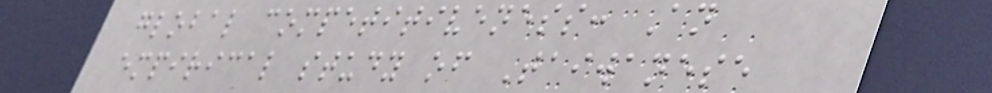global competitiveness: An
empirical study of Taiwanese
